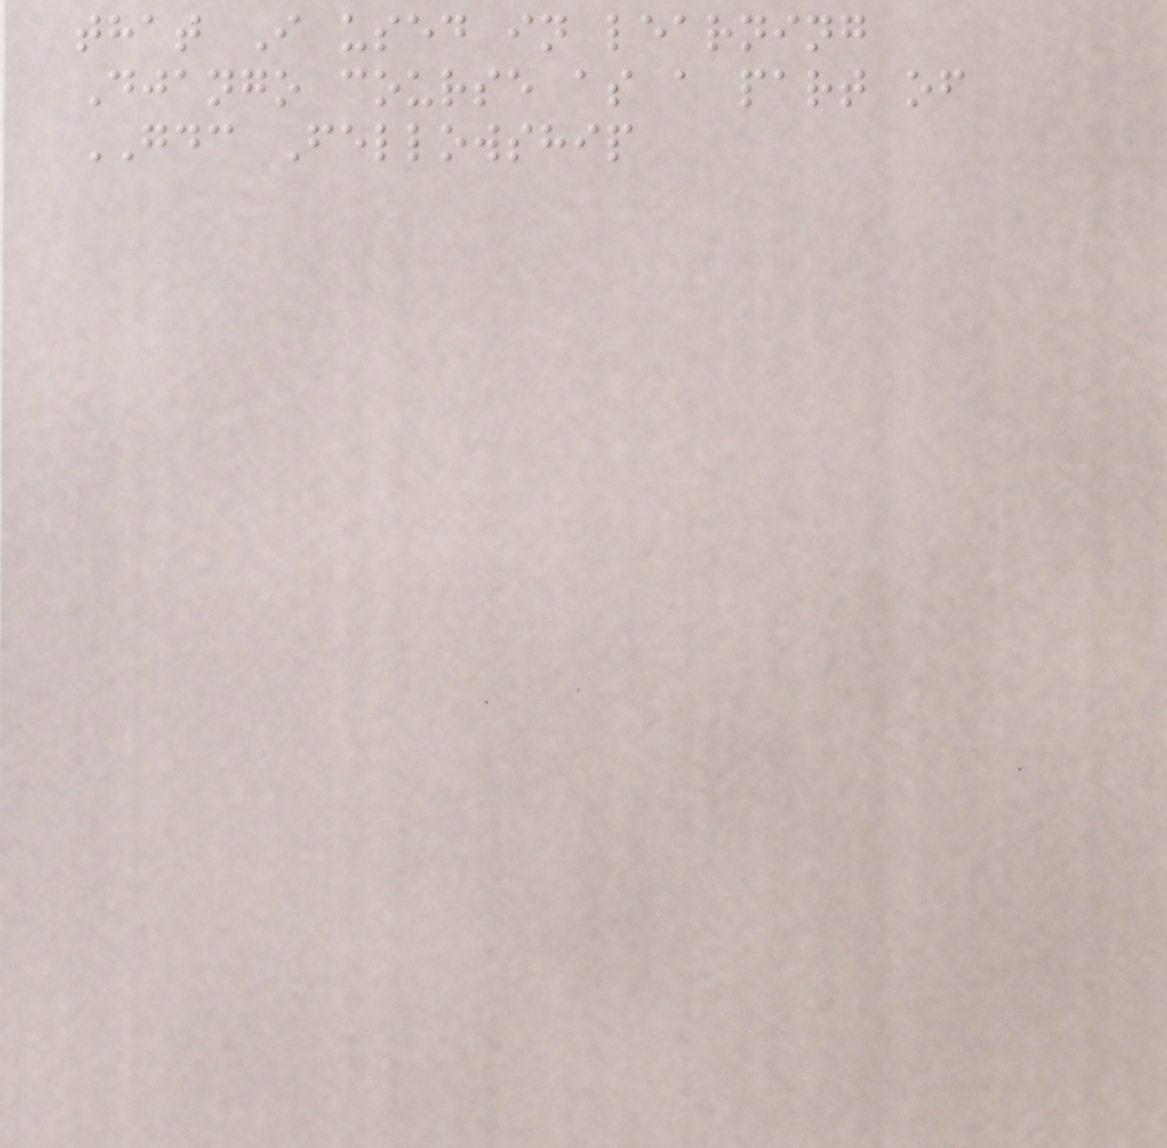that I used in learning
Django course as a part of
GDC Fellowship
